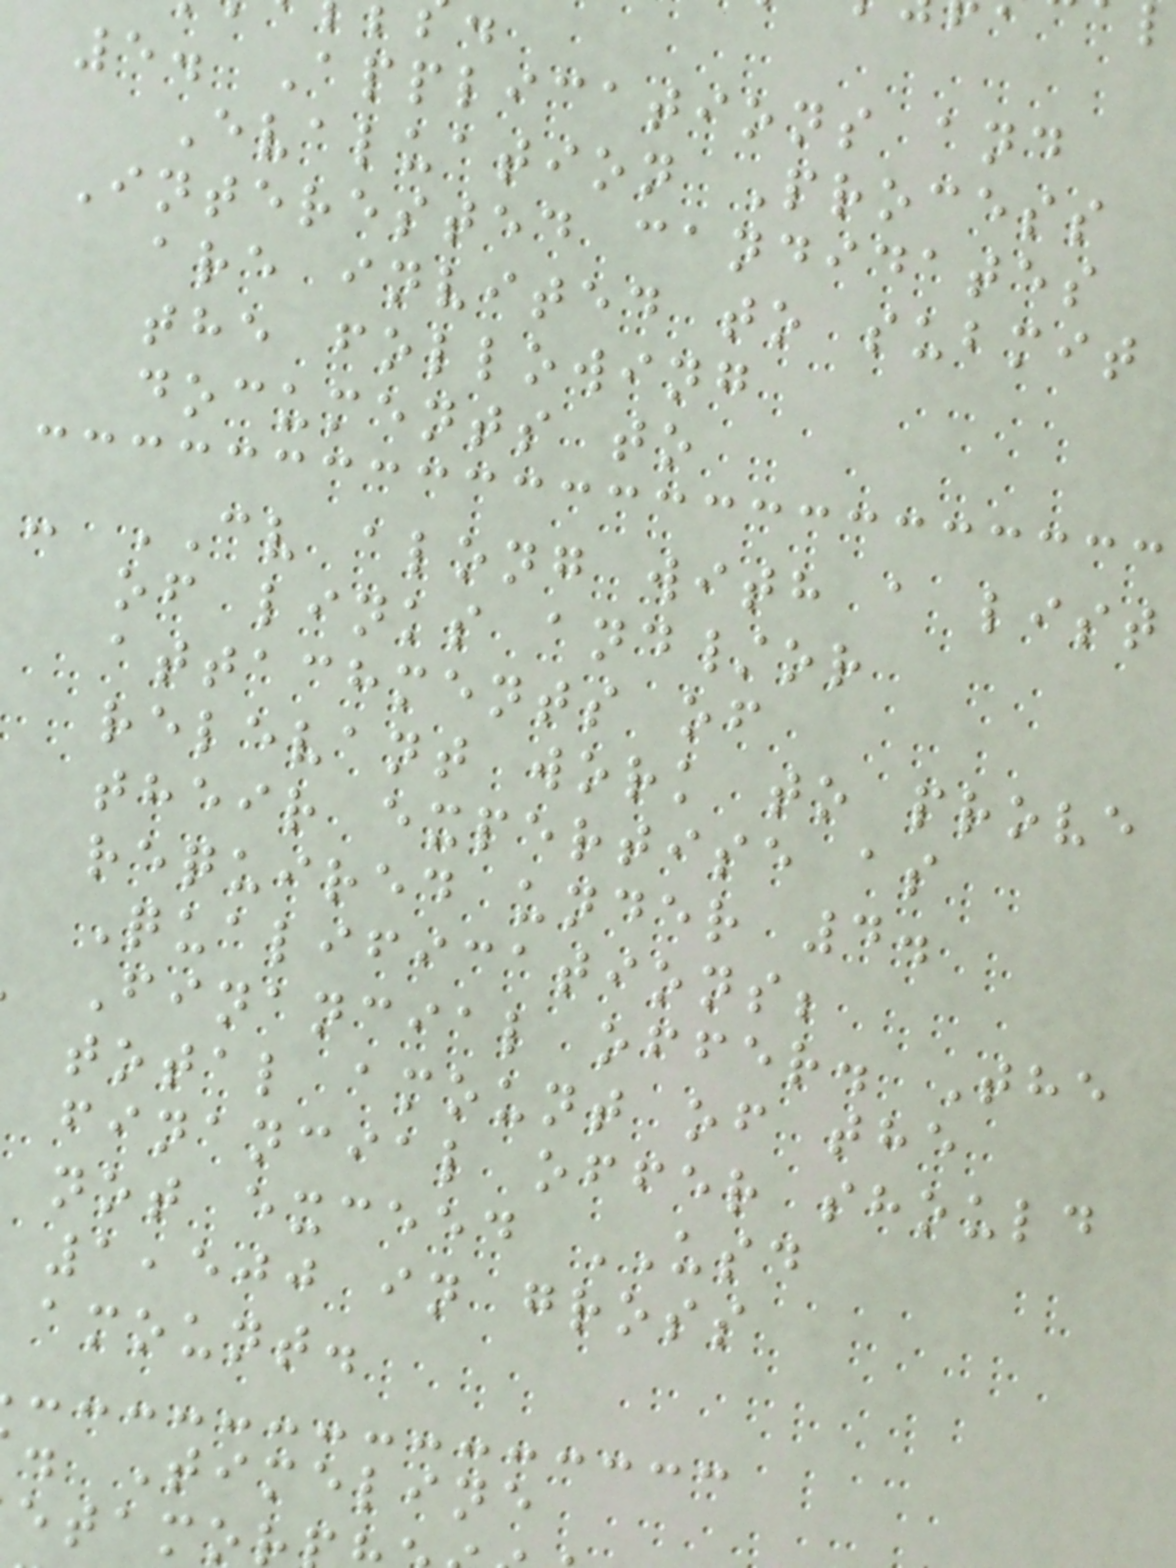5. Applications and
Evaluation Process
Interested candidates
are invited to submit
the following
documents to
- CV along with a list
of links and/or
attachments of
relevant work to prove
their expertise as
required under 4.
Qualifications;
Financial offer. The
total amount of the
financial offer should
not exceed USD
1,500 in gross
amount.
. Timeline
